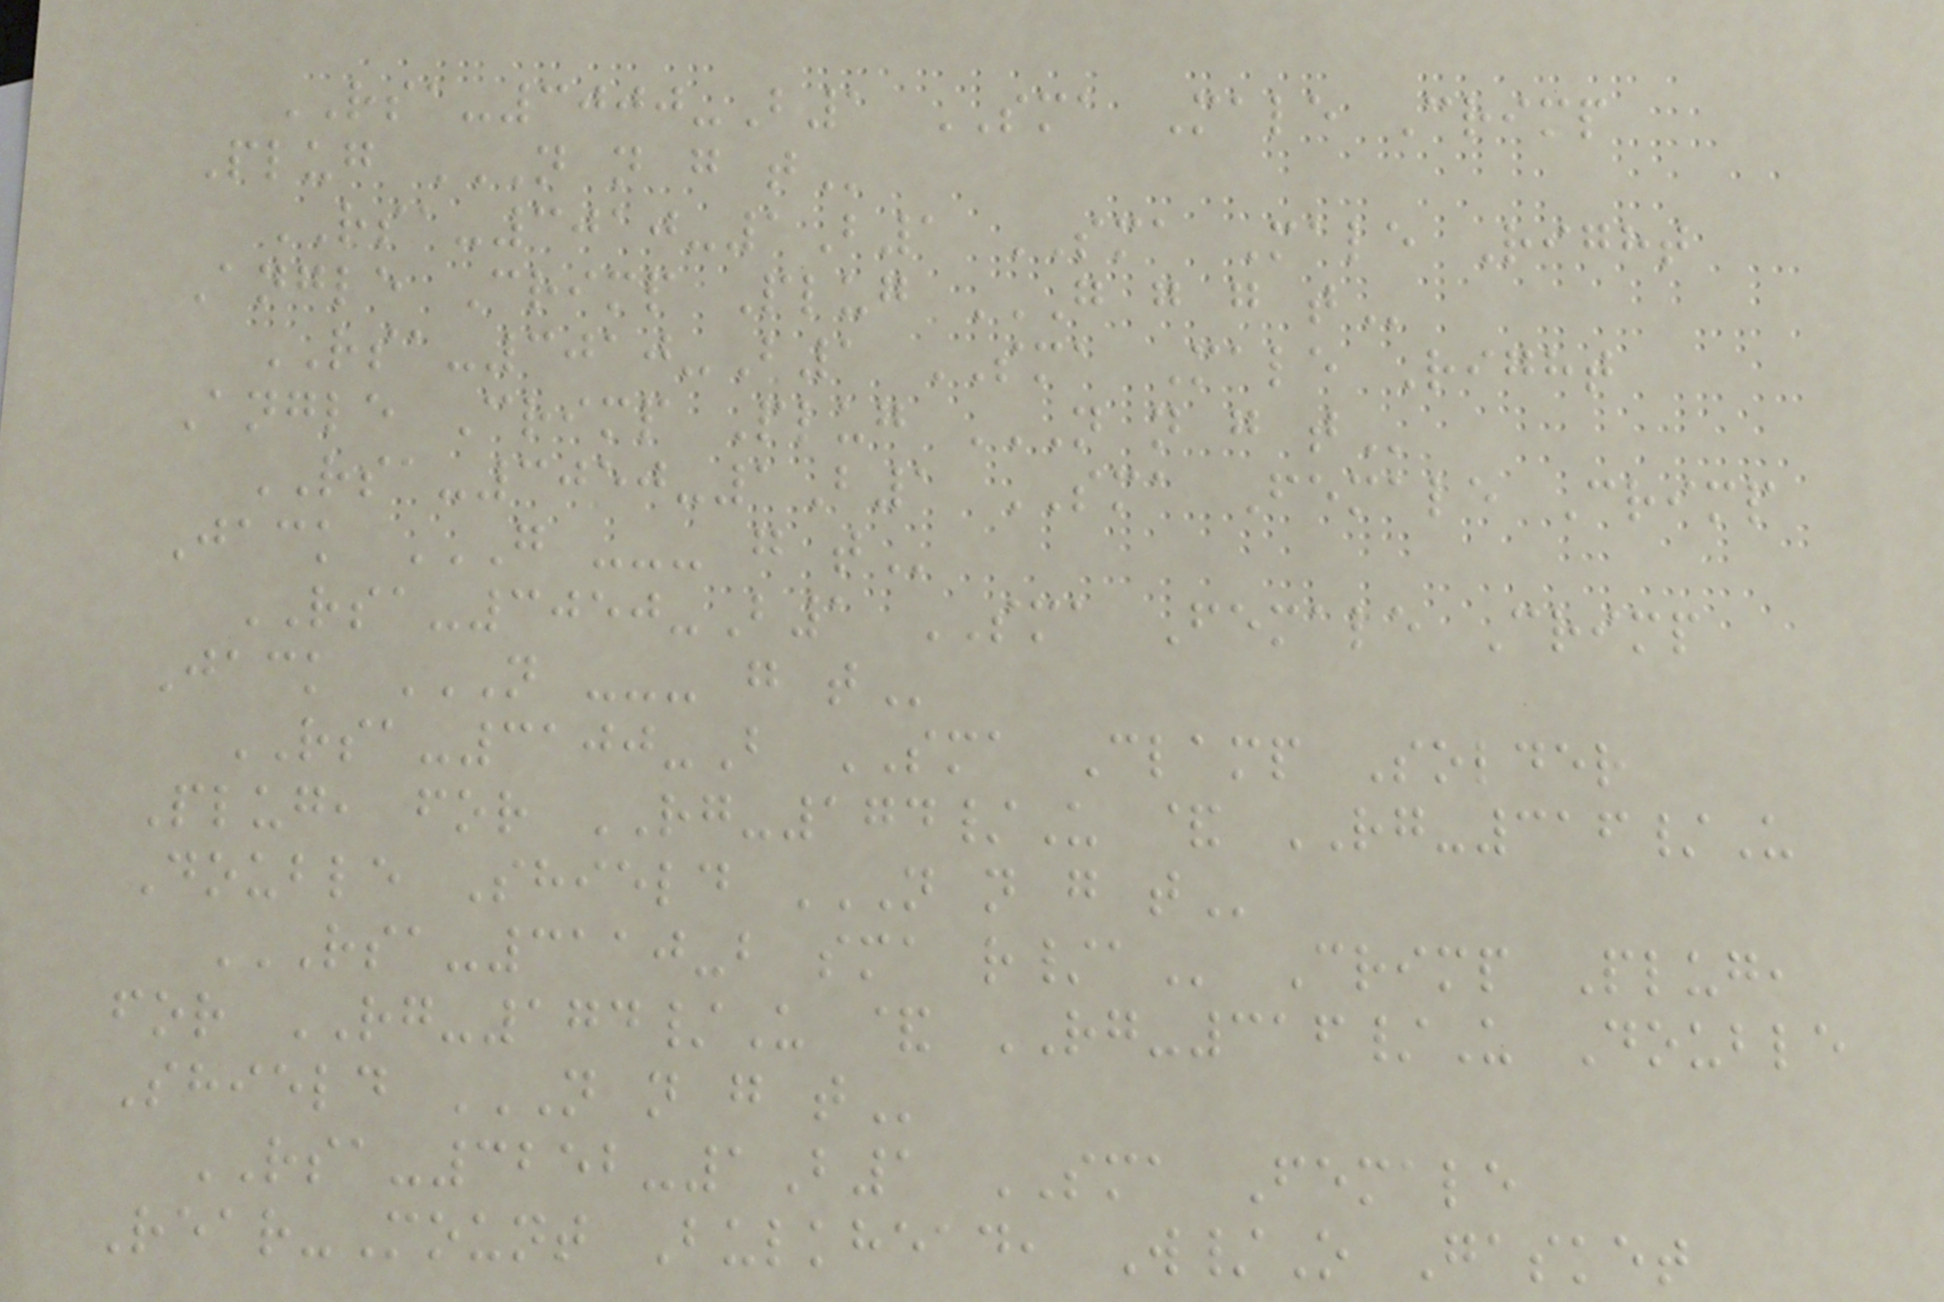RSA-3000-B1 SMA Male Crimp
Plug N N G T
RSA-3010-1B1 SMA Male Right
Angle Crimp Plug G G G T
RSA-3010-B1 SMA Male Right
Angle Crimp Plug N N G T
RSA-3050-1B1 SMA Female Crimp
Jack G --- G T
RSA-3050-B1 SMA Female Crimp
Jack N --- G T
RSA-3100-B SMA Clamp Solder
Plug, for RG-174/U & RG-316/U
Double Shield N N G T
RSA-3110-B SMA R/A Crimp Plug,
for RG-174/U & RG-316/U Double
Shield N N G T
RSA-3252-1B1 SMA Female
Rear-Mount Bulkhead, W/O Gasket
